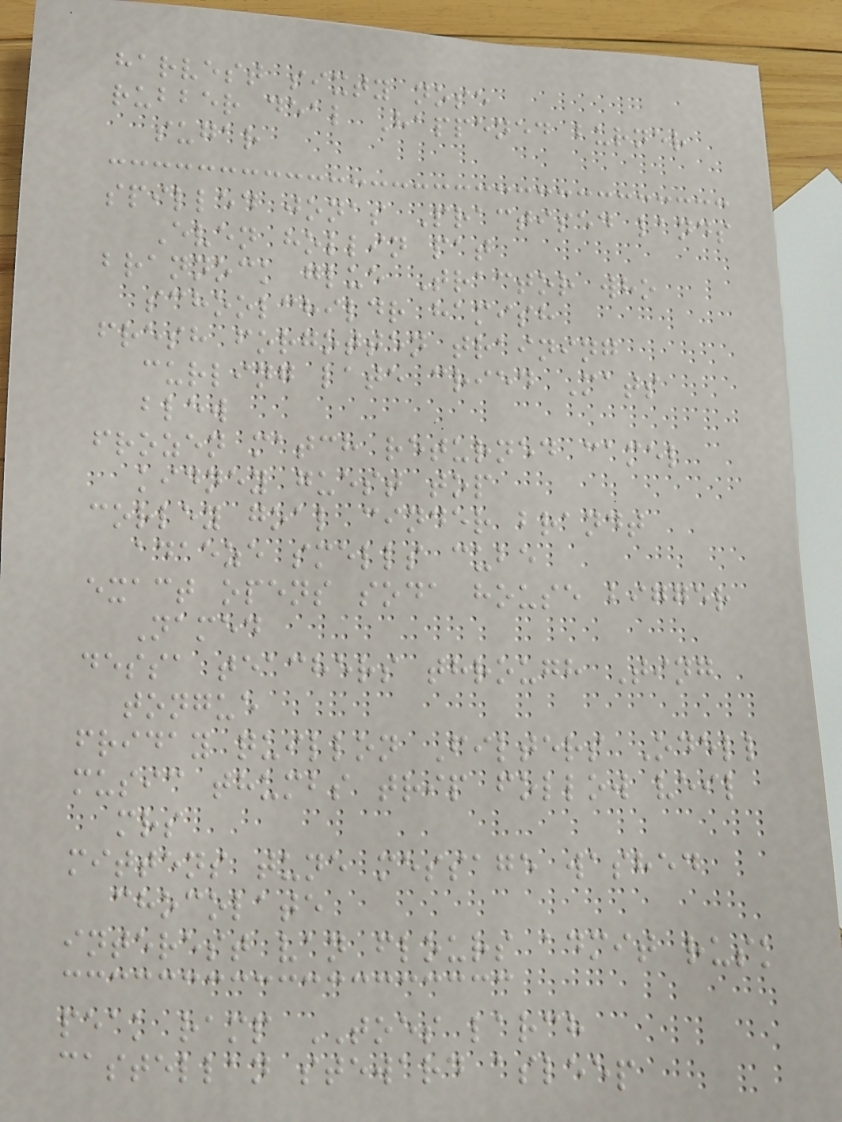harvest sixty nose
rubber deal Happened burner
sugar
spilled jonas Practised lands
Even hollin pat
brannock glue Tractor who
schoolchildr hamish
fresh forgotten training
curling late cried Mats
blew
frozen match returned camel
kidney guest top
corley goal cinder brandt
adaeze smells cube
exact opens soda house bigger
Named
dessa teachers through Ting
tongue
friday quillon Filters Odell
music thumbs trip follow veil
mrs
mittens tune message washed
chocolate
interest van flours admit rusk
peak ramp TOES larch
castellan steward asleep
